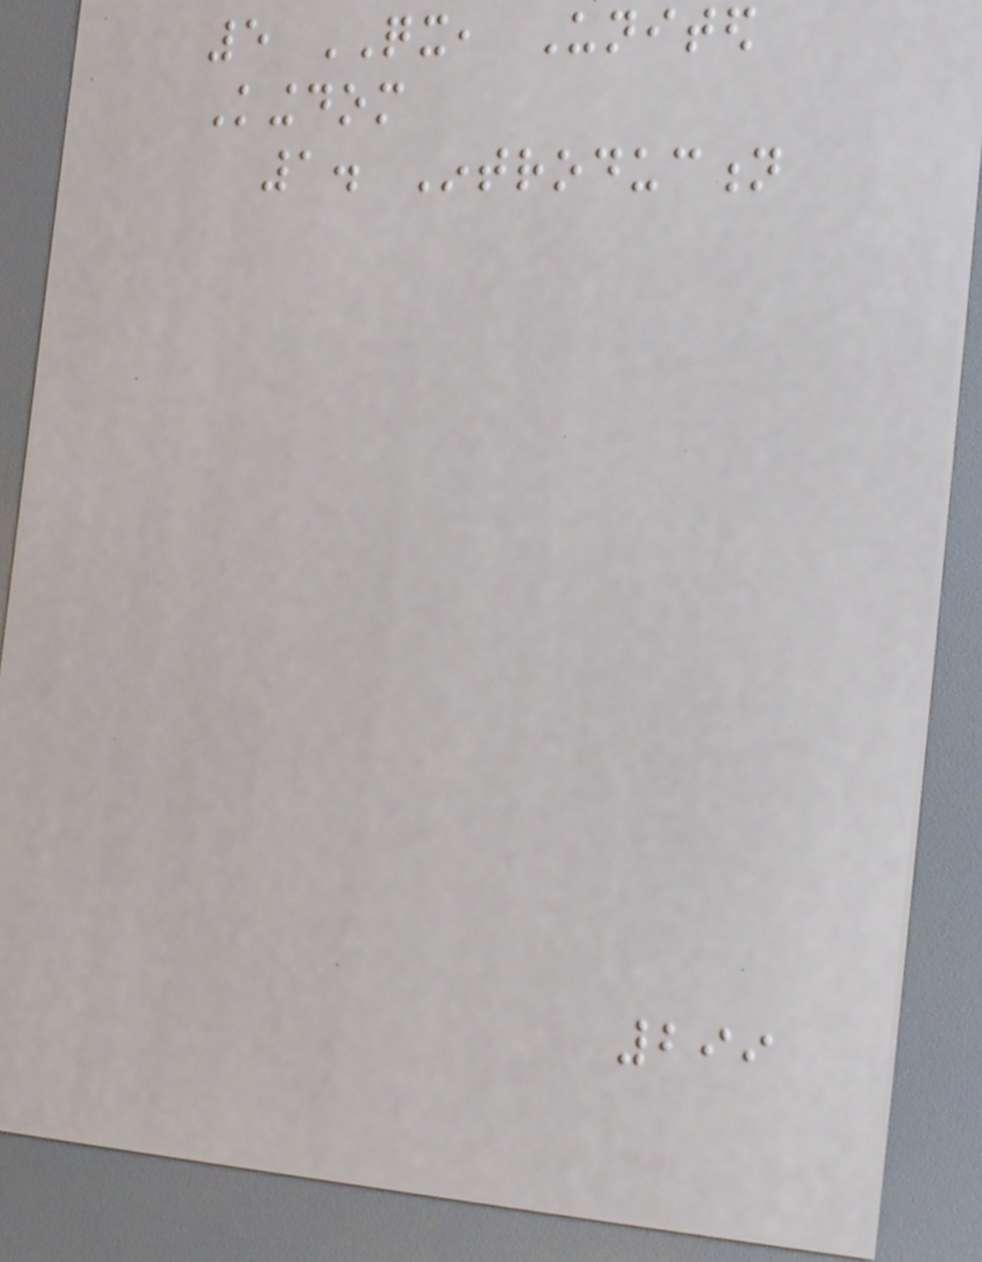5 QX, United
Kingdom
1. Introduction
299
